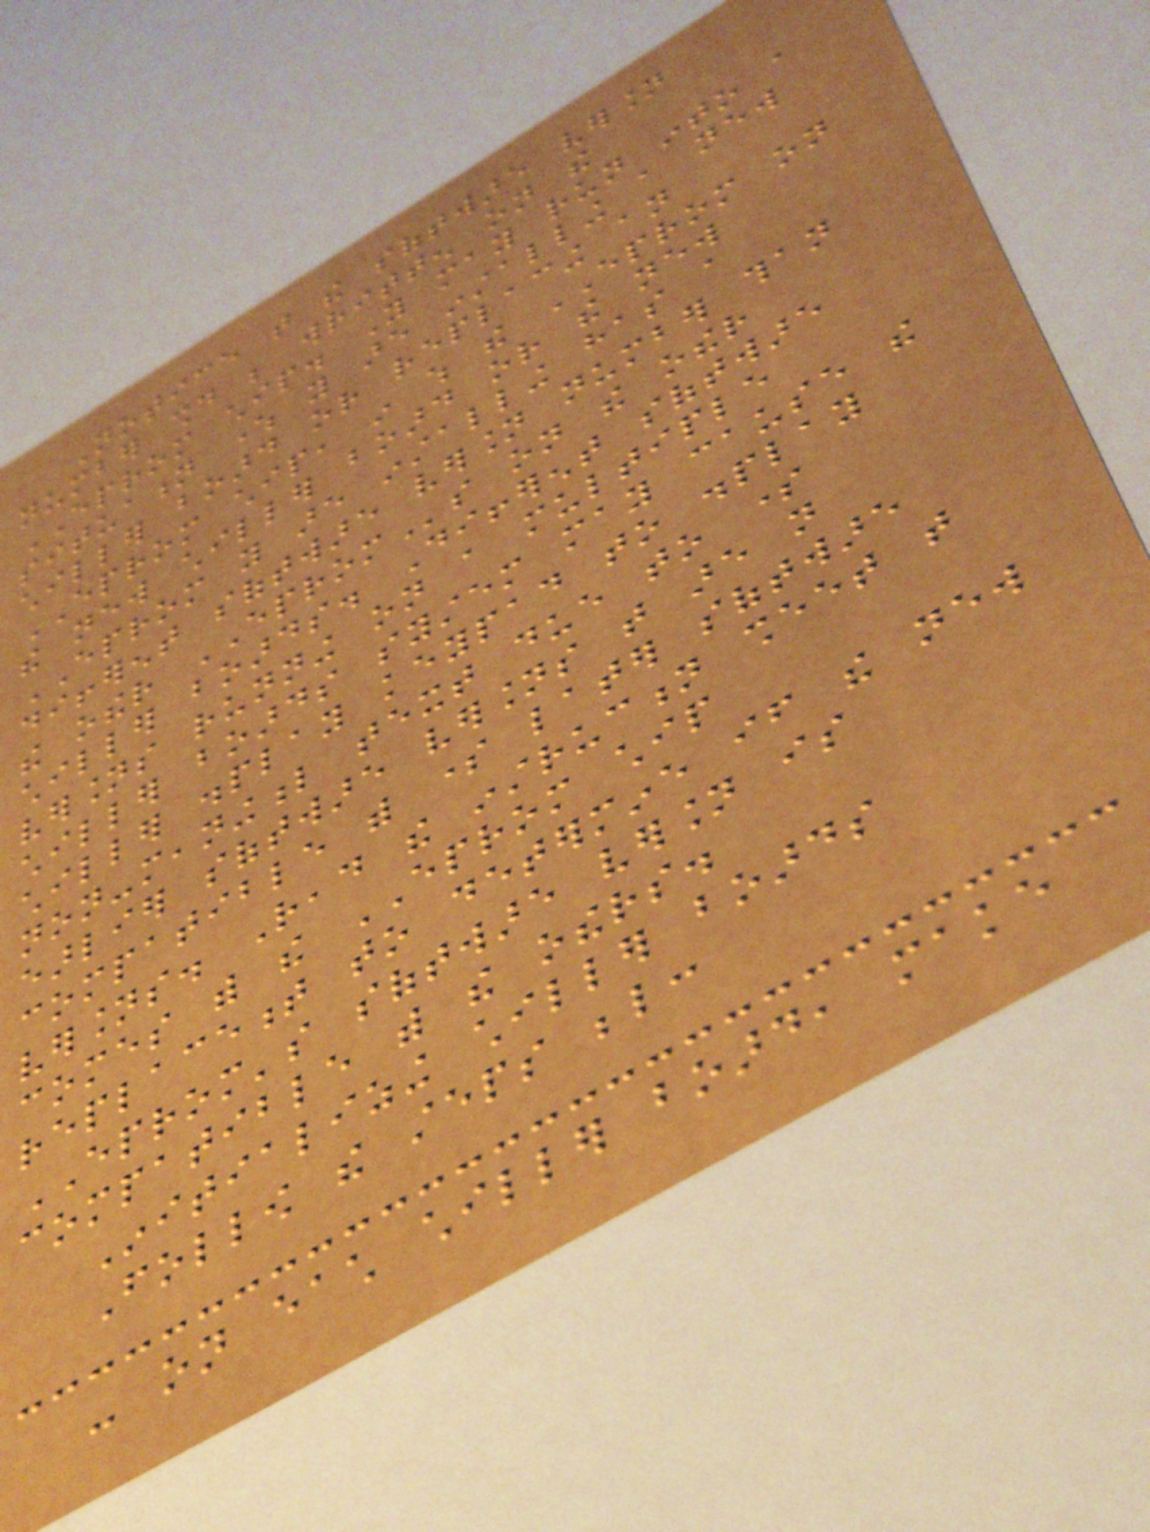Notice that the software version
number should be written on the
EPROM chip. You may run into a
situation where you are installing a new
chiller board or replacing an
EPROM chip, in which the EPROM on
the new chiller board or the new
EPROM you are installing has a
different software version number than
the other EPROMs on the other
chiller boards. Different software
versions running on a multiple
chiller boards system may cause the
chiller display keypad to display
non-meaningful text due to some
earlier software versions that are not
compatible with some later software
versions. Read the instruction sheet that
comes with the EPROM chip
replacement to determine if the new
EPROM's software version is
compatible with the others.
Initializing chiller boards
Follow the steps below:
- on each chiller board, make
